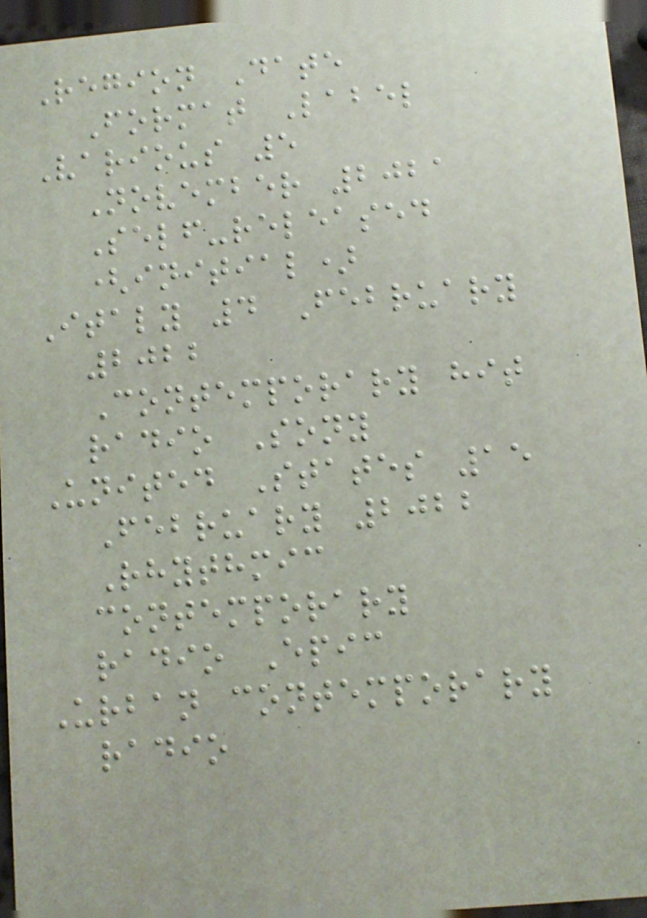Region Date
Format Label
Various 5
November 2021
Self-released
(initial)
Italy 4 February
2022
Contemporary hit
radio Sony
United States 15
February 2022
Rhythmic
contemporary
radio Epic
Urban contemporary
radio
